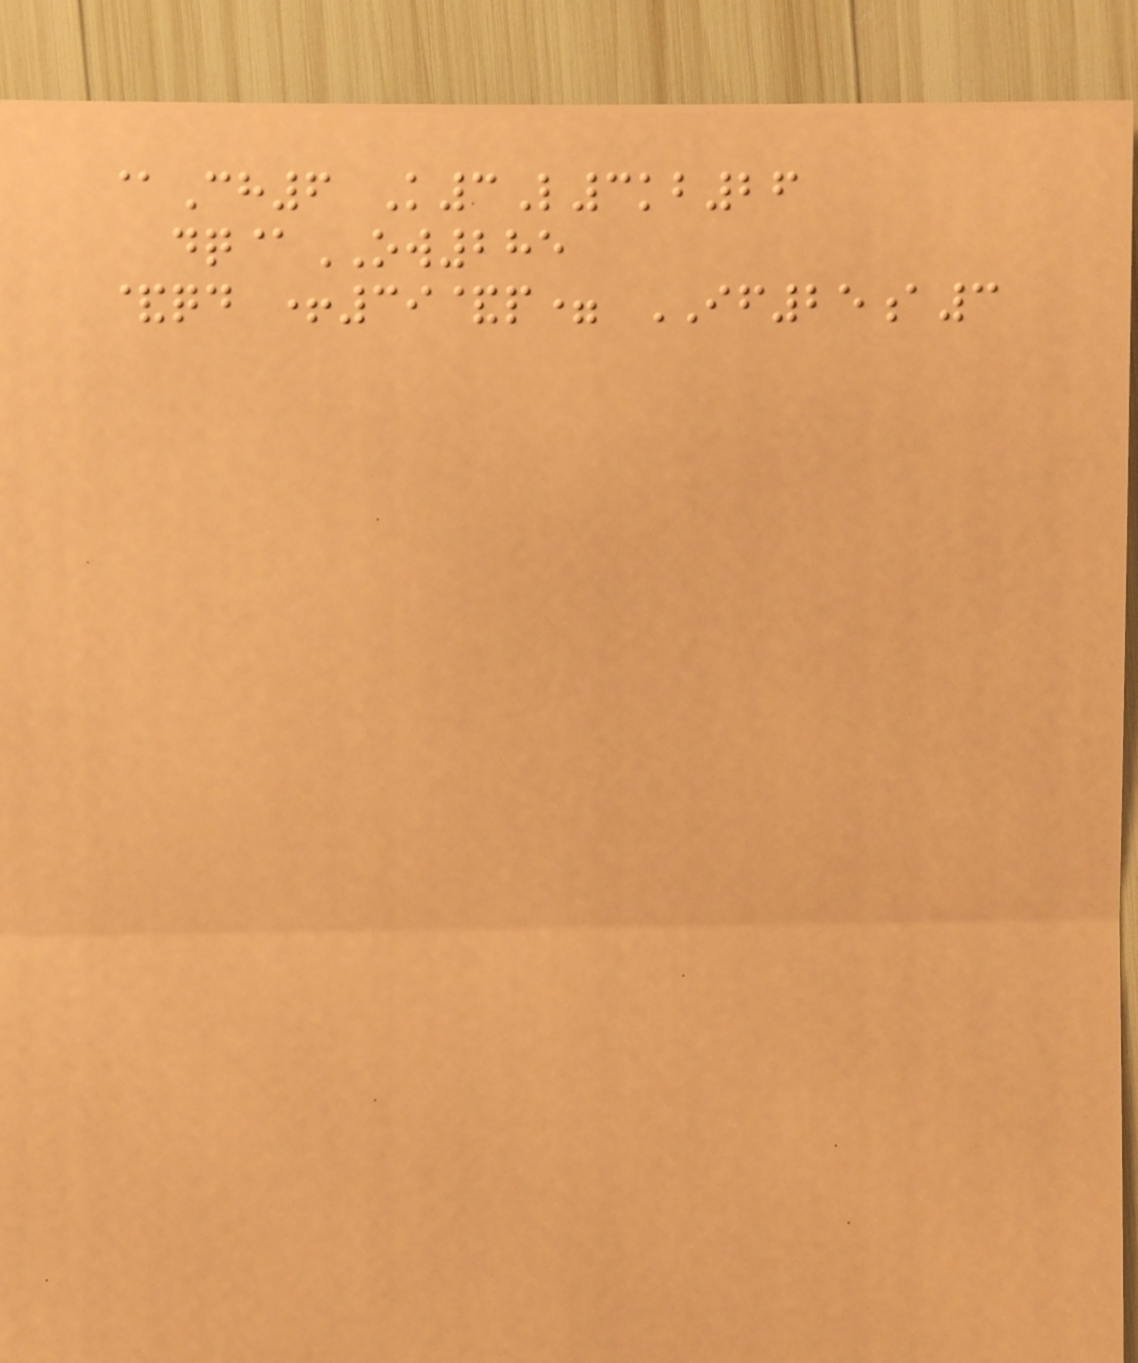@Ch6 K3L3kb26
dq@OW285
&qd +39&p= IF25a3
